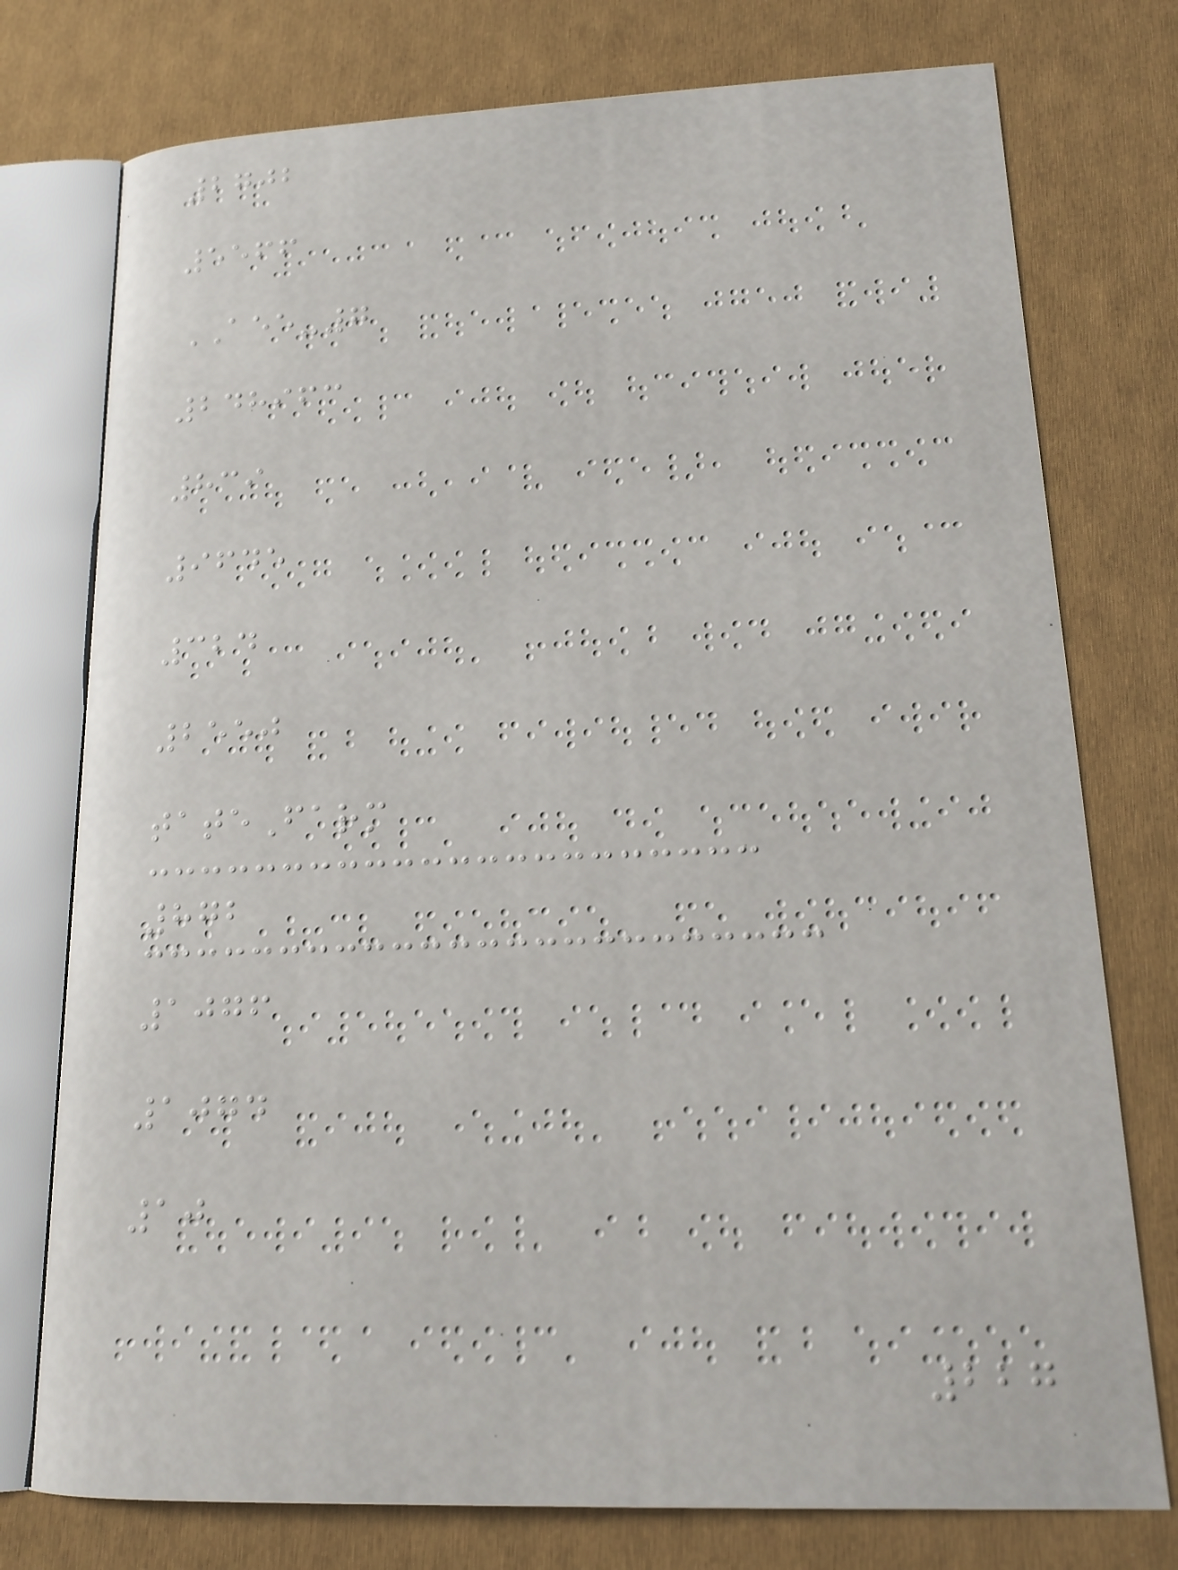2702
5566
AEE-7
248963
839
9645
324
2550
tateFarm
872
1076
1074
10
227
